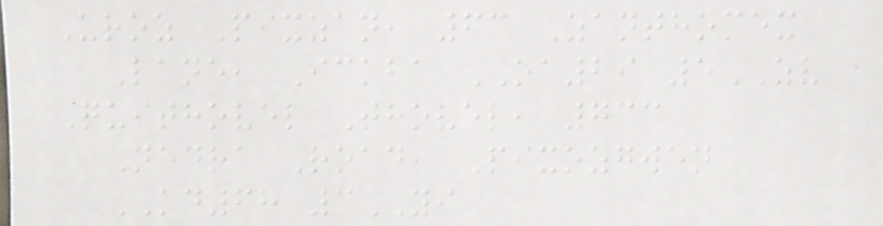Uroz Pixzan, 63 Zanthomex
Lane, Ickba OA29 5ZV
Quithovel Thovel, 733
Nedra Road, Pixozgwen
KD68 3YI
